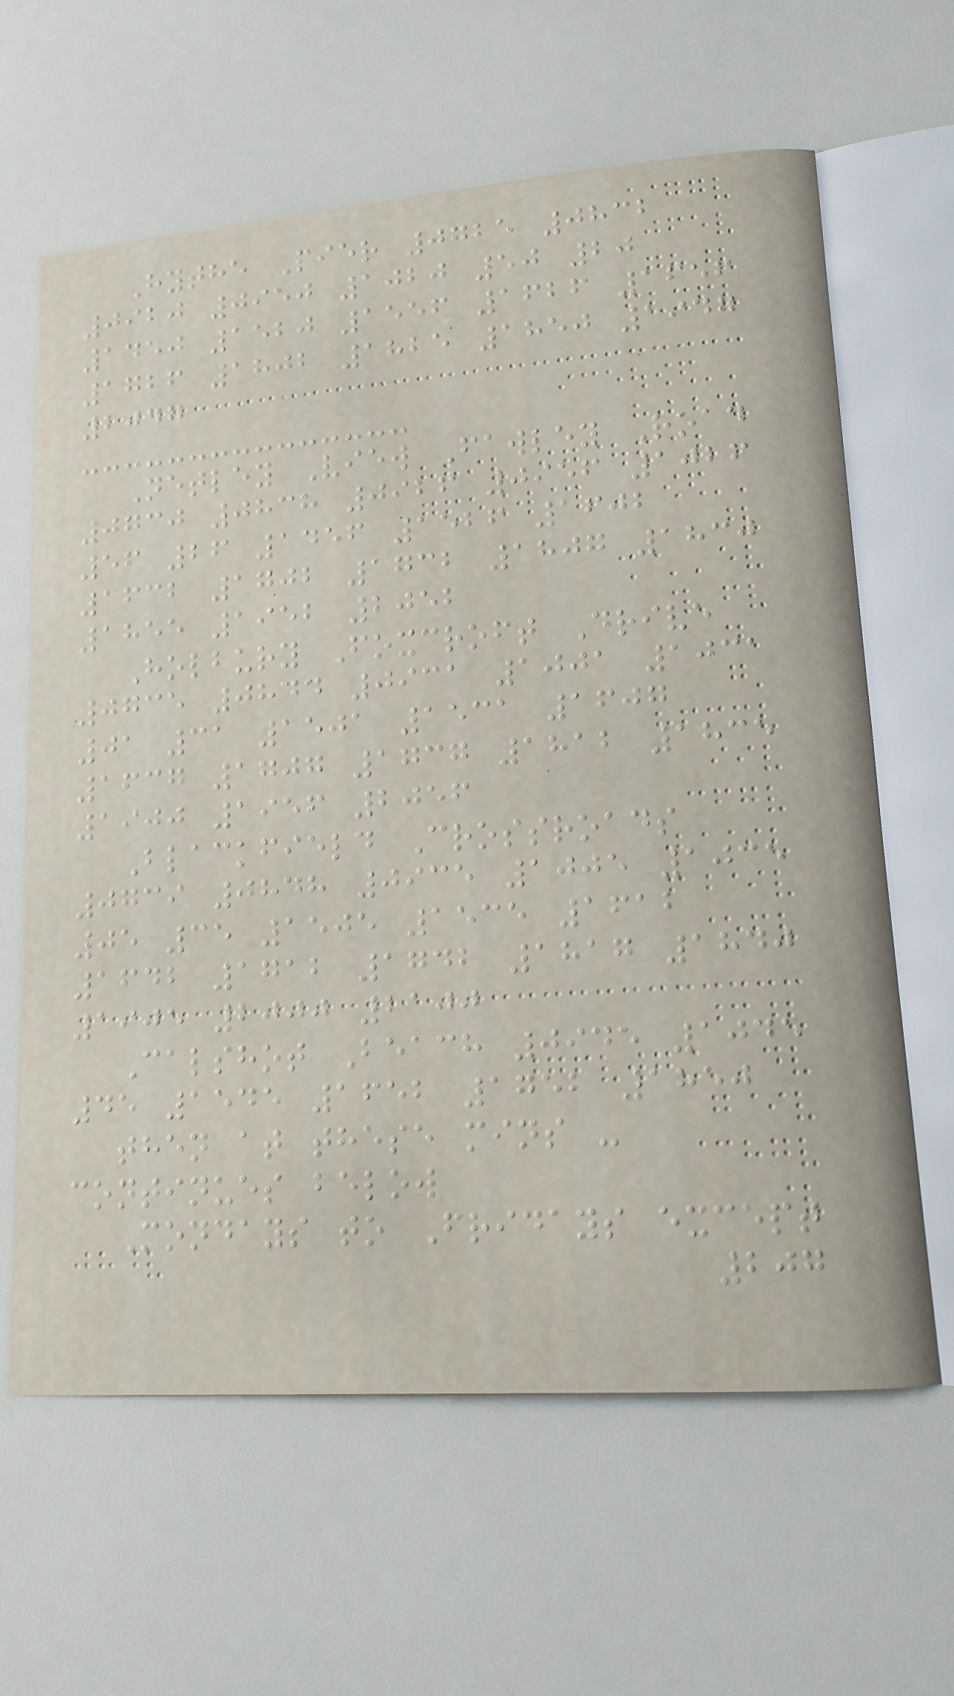Hythe Pier 0725 0832
0920 0950 1020 50 20
1450 1520 1556 1626 1656
1726 1802 1825 1850 1947
2047
Netley View Fawley Road
0730 0838 0926 0956 1026
56 26 1456 1526 1602
1632 1702 1732 1807 1830
1855 1952 2052
Holbury Foxcroft Drive
0735 0844 0931 1001 1031
01 31 1501 1531 1607
1637 1707 1737 1812 1835
1900 1956 2056
Blackfield Crossroads
0739 0848 0935 1005 1035
05 35 1505 1535 1612
1642 1712 1742 1817 1840
1905 2000 2100
Calshot Beach 0945 1045
45 1545 1652 1752 1850
then at these mins -
continues below
Mondays to Fridays except
207
